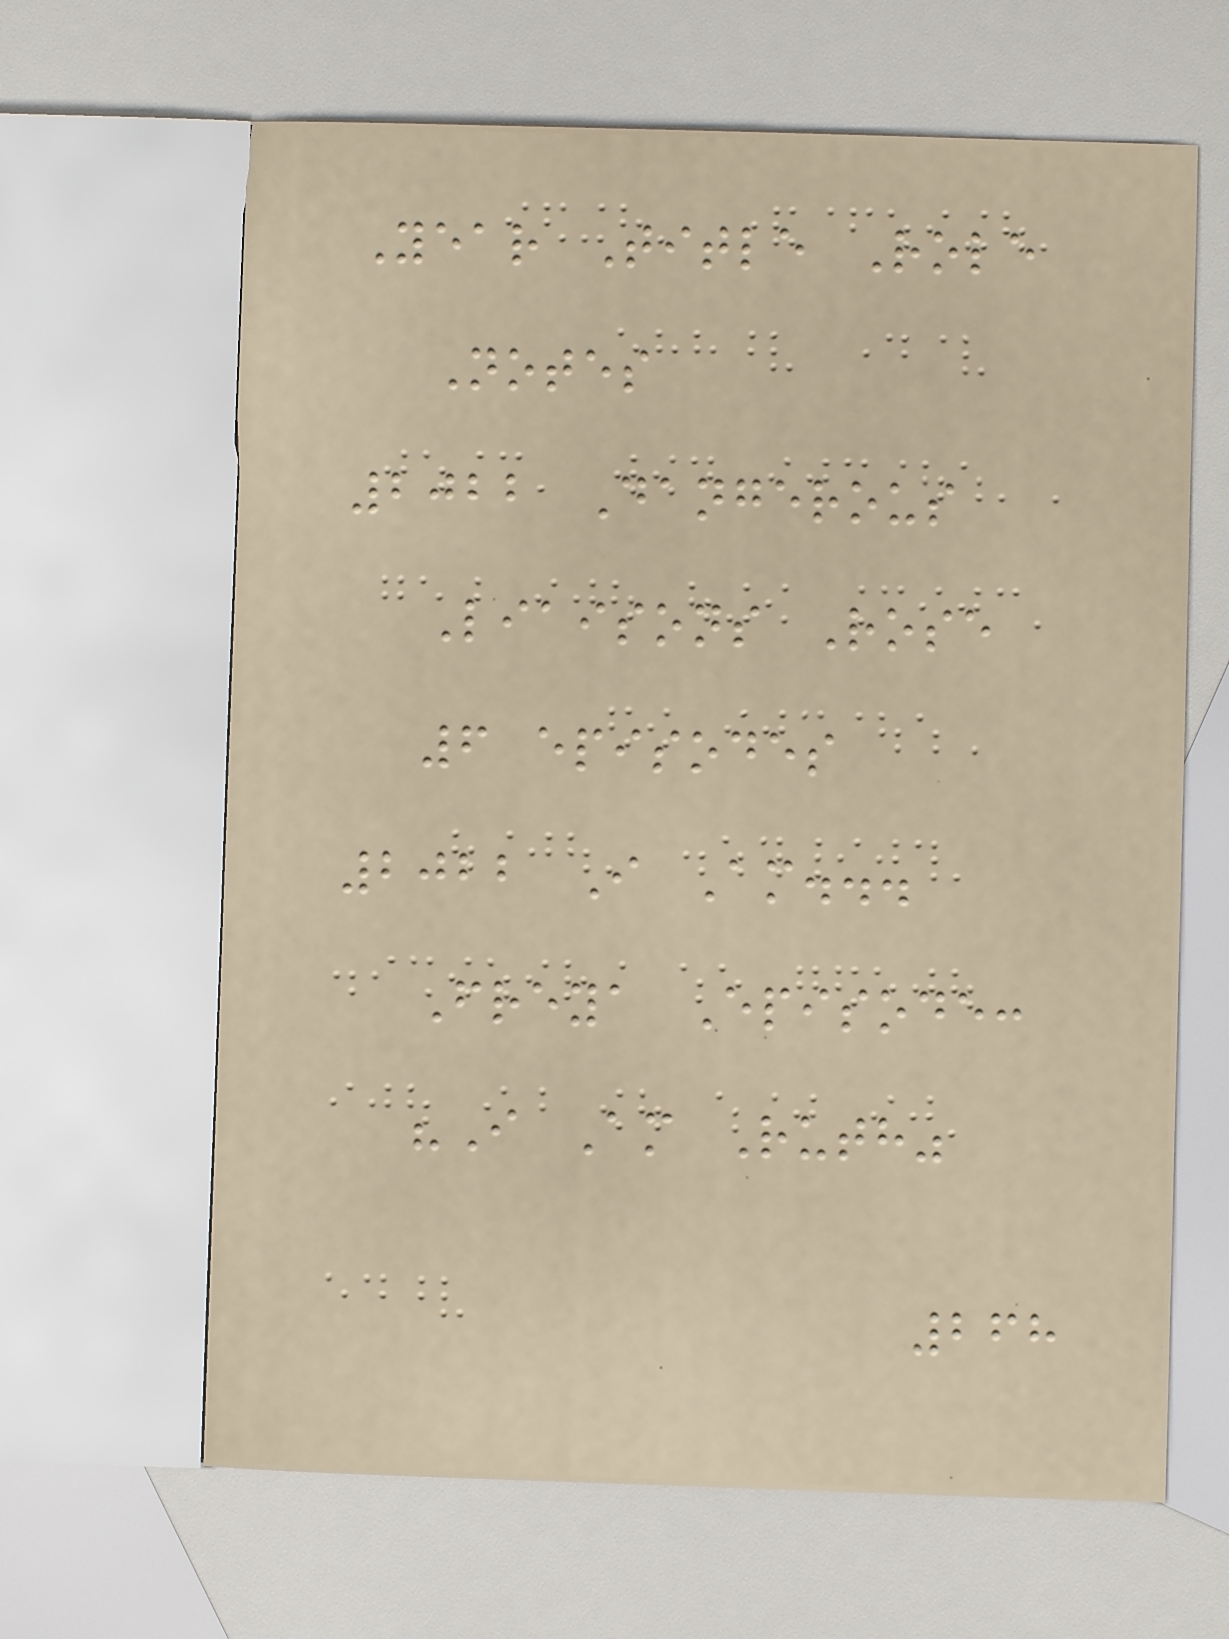Year Title Role
Notes
2022 Dangerous
Liaisons Rose
6 episodes
2022 I Am...
Freya Episode:
"I Am Ruth"
268
